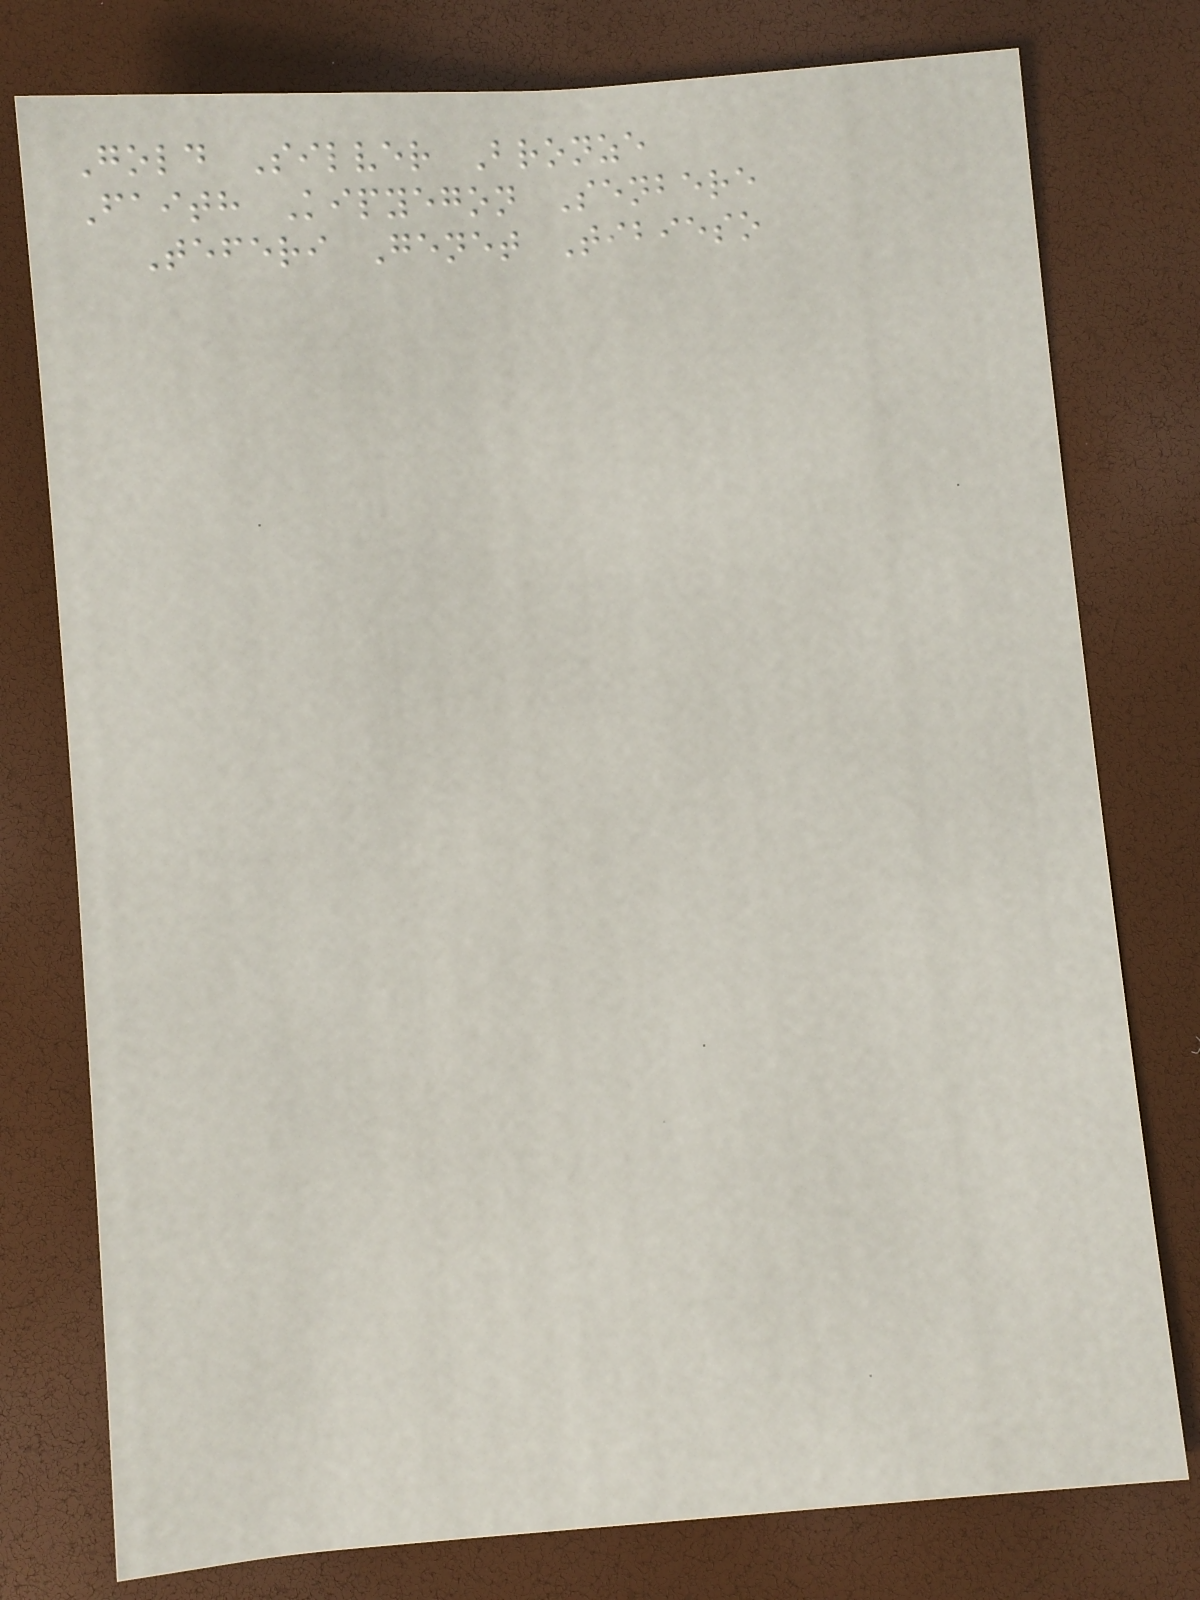Gold Silver Bronze
Faith Kipyegon Senbere
Teferi Genet Tibieso
